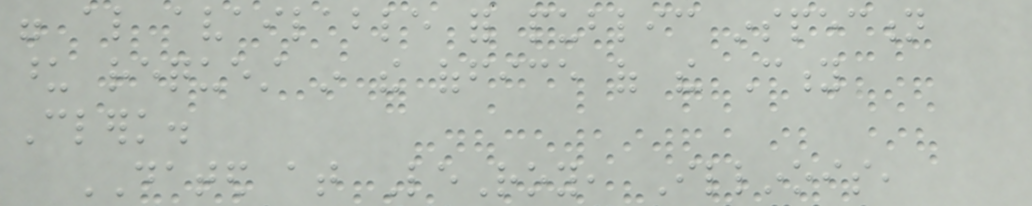were also available for public inspection
upon request in the office of the City
Clerk.
DATED at LeRoy, Illinois,
